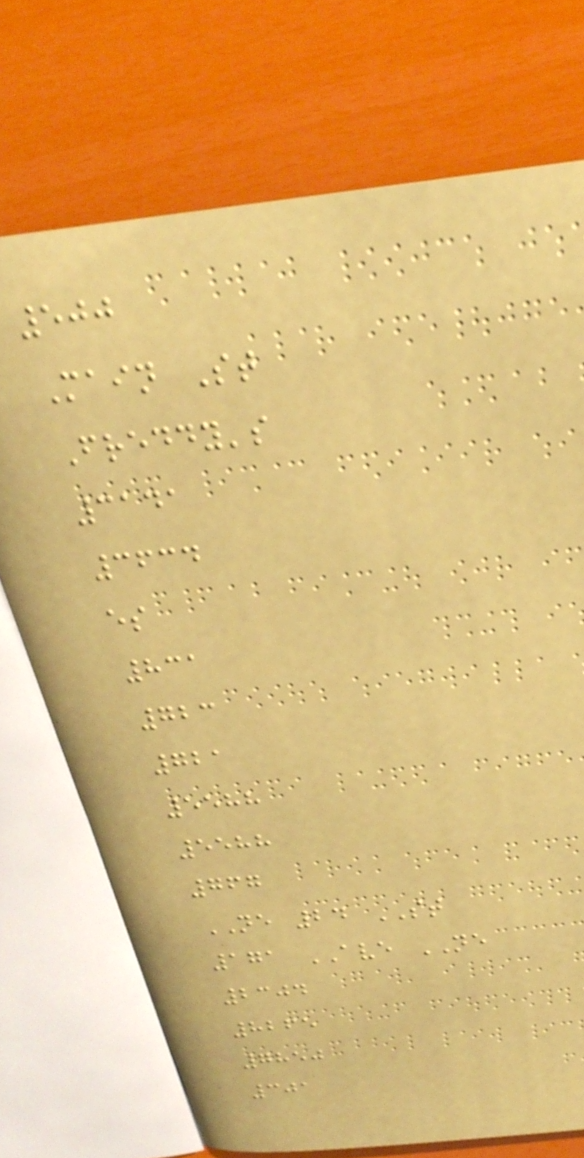500
Main St
Freddy's
3141
3634
es
831
723
721
5588
5588
767
NE 24 ST
171 AVE NE
2304
8265
7850
301
